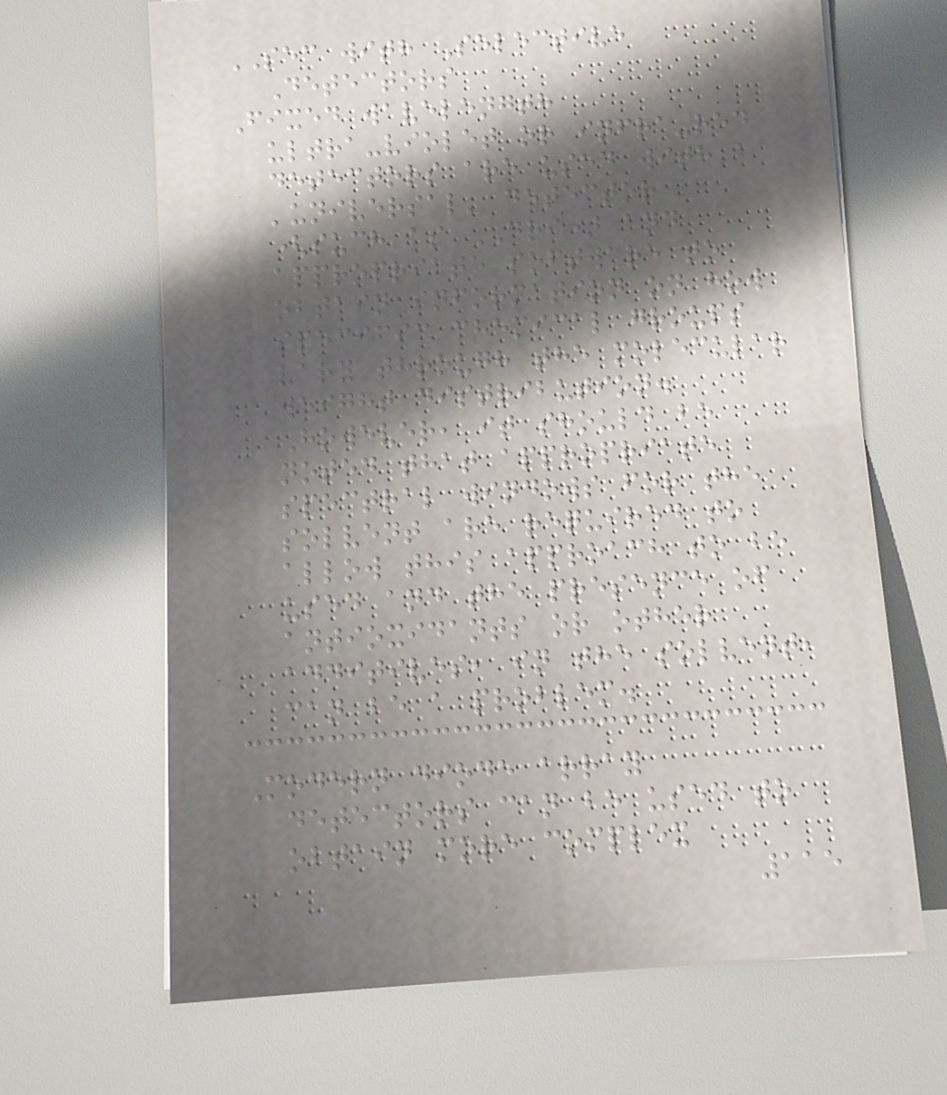SEC with Selective
Detectors
Fixed wavelength
ultra-violet or infra-red
detectors are used with a
'universal' detector
(such as DRI) and
appropriate software to
obtain information on how
specific chemical groups
vary through the molecular
weight distribution.
However, it should be
noted that appropriate
spectral windows for the
solvent are required to
allow this approach to be
used and the presence of
antioxidants or other
additives, in the solvent,
can be a problem.
Modern diode array
detectors can be used to
obtain more complex
115
